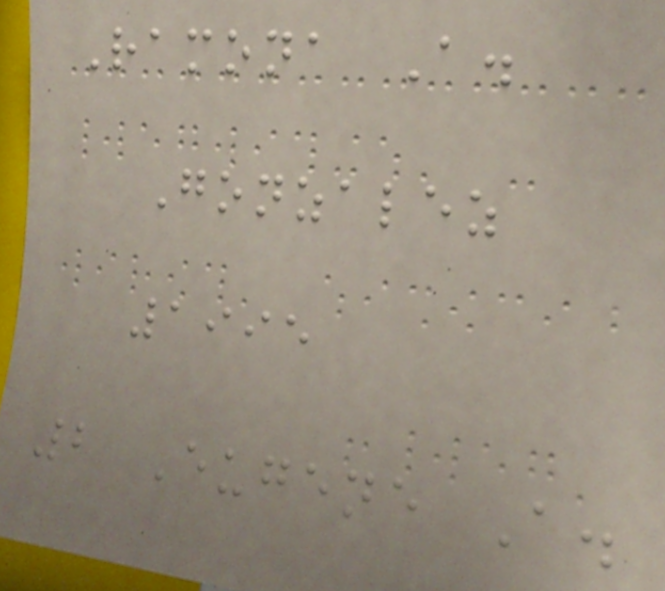Ramona A.
Gonzalez
1995
2 Eugene A.
